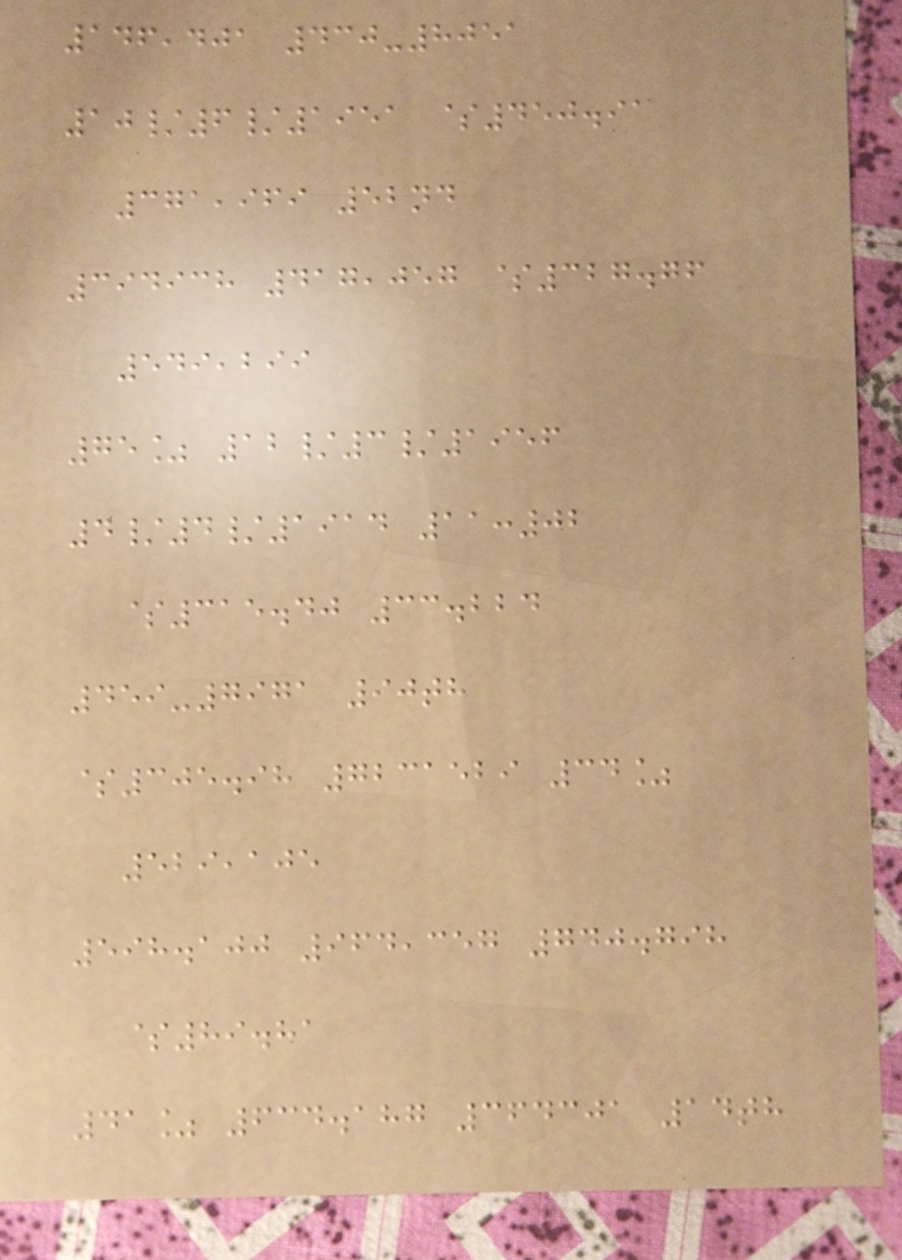146,401 430-8051
10/6/1951 $450.91
371,969 52nd
394938 417,057 $327.76
549,299
75% 12/3/1956
4/4/1914 11:02
$315.40 33.224
459-7971 90th
$305.98 7231529 34%
529,105
598.100 964,357 740.798
$89.81
41% 634.187 364301 14th
